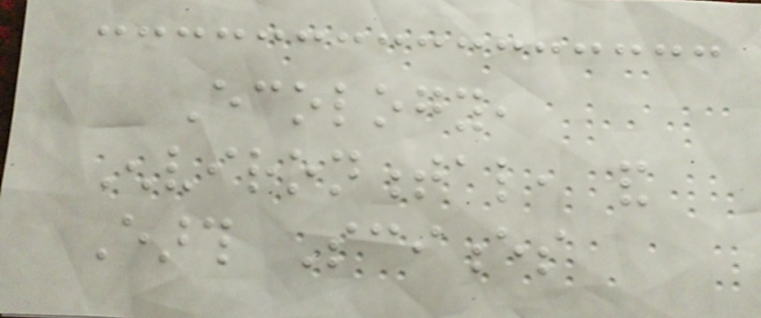Ecology,
Environmental, and
Earth Sciences
